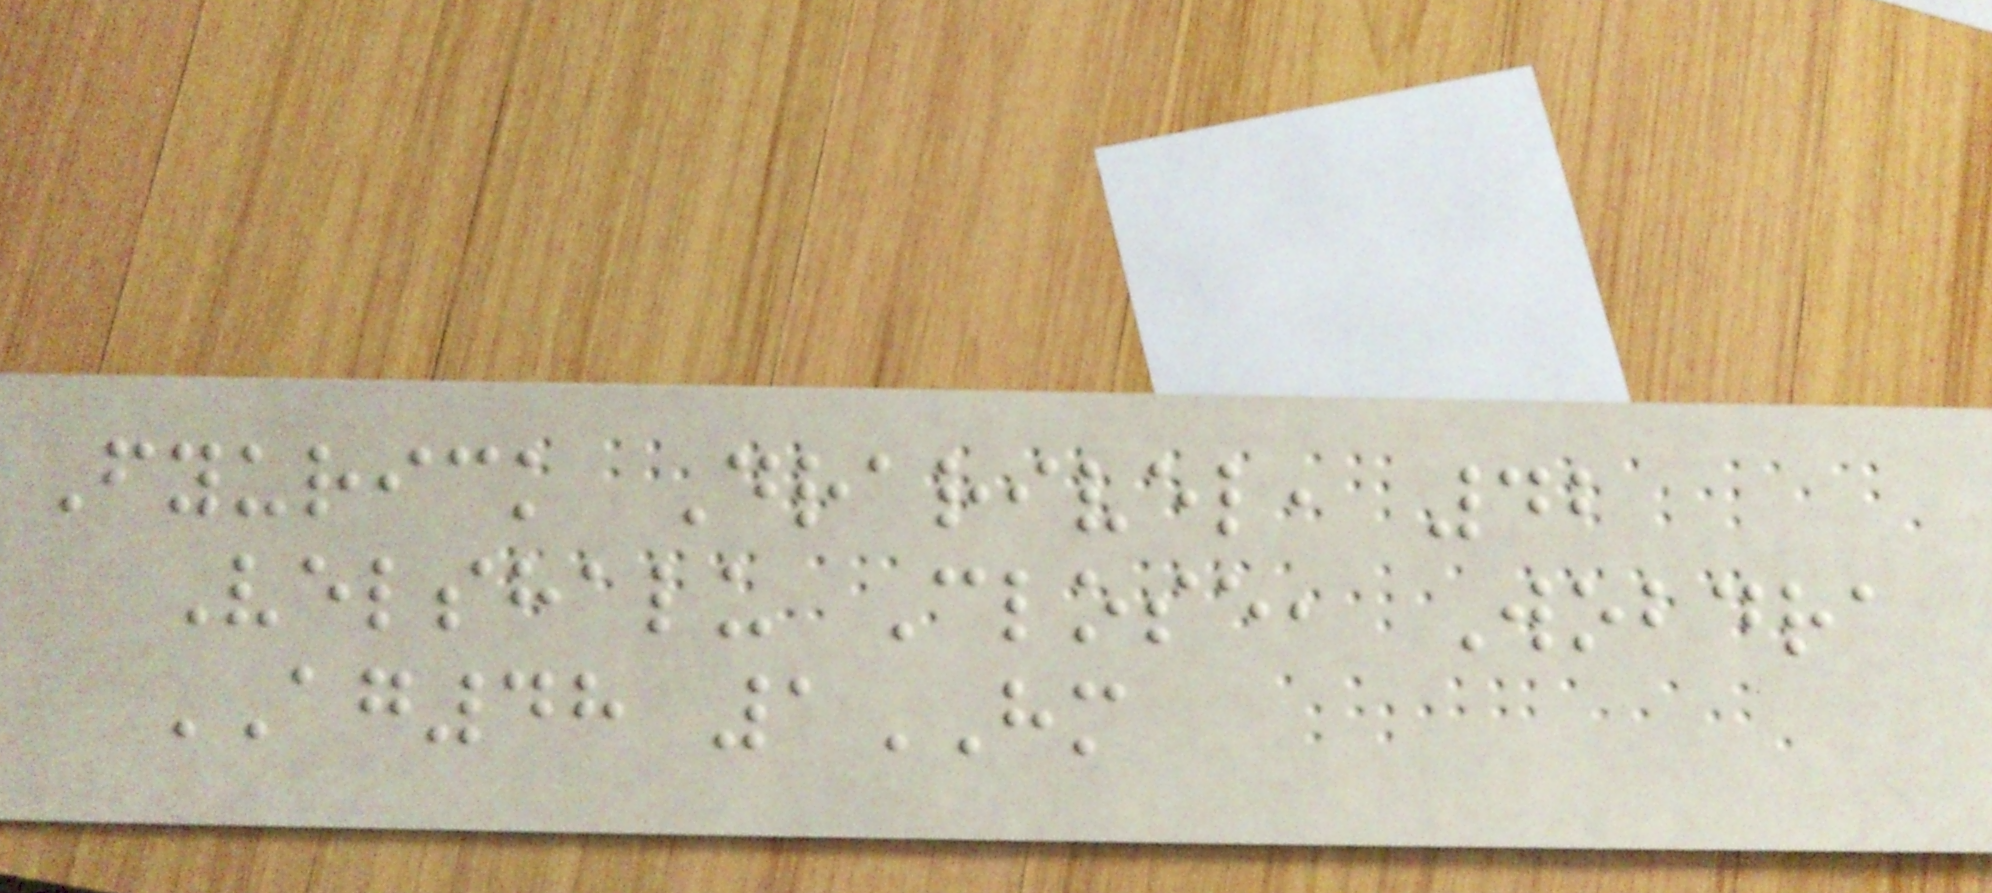Fyurick Drarivel, 42
Velshalu Close, Wobdra
AG48 1HM
